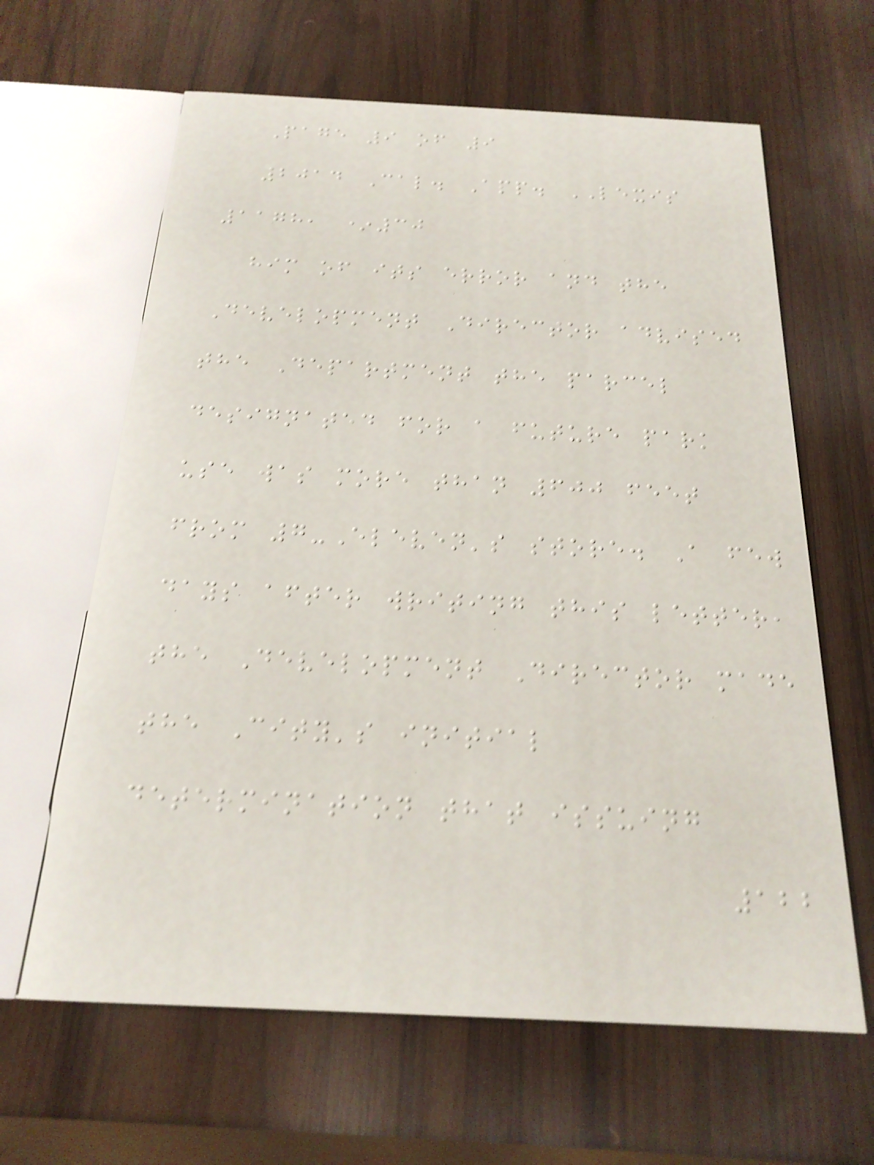Page 9 of 9
2014 Cal. App. LEXIS
1178, *30
him of its error and the
Development Director advised
the Department the parcel
designated for a future park
use was more than 600 feet
from 7-Eleven's store. A few
days after writing this letter,
the Development Director made
the City's initial
determination that issuing
122
